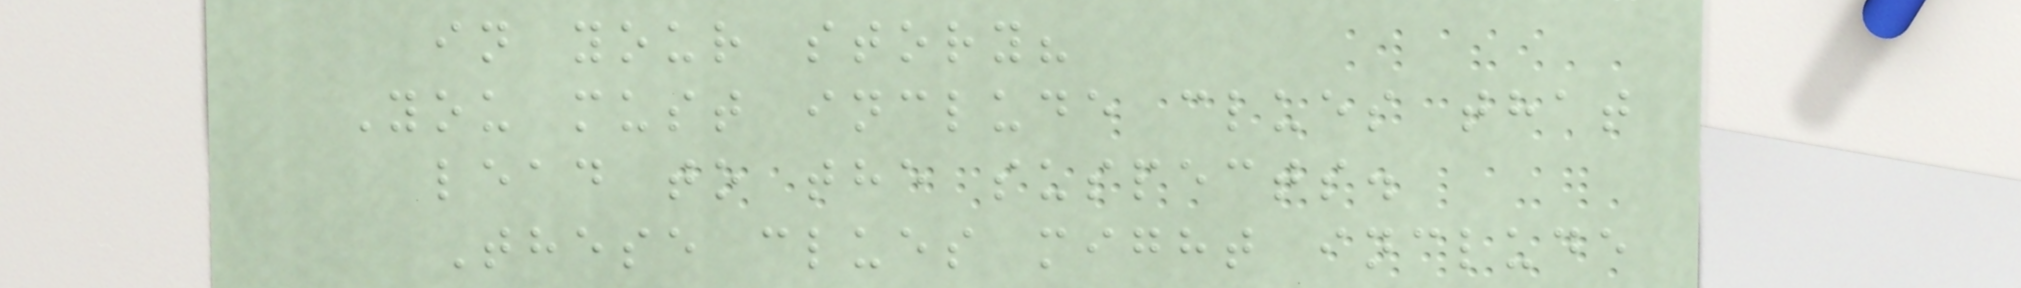in your story?
You must include clues that
lead to the suspects.
These clues might include
